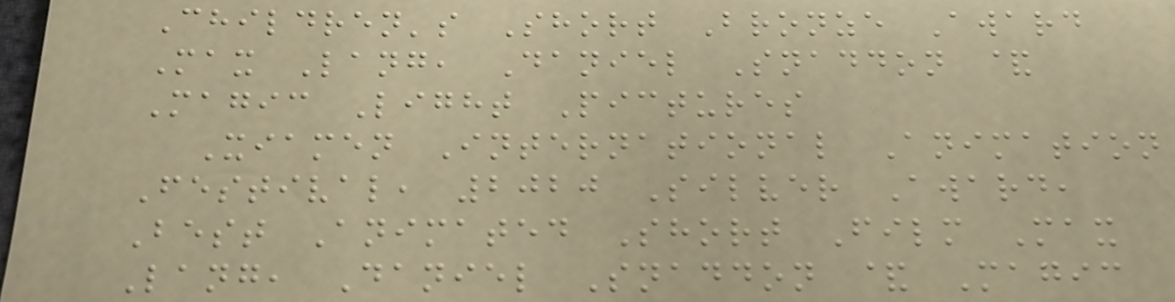Children's Short Bronze Award
Max Lang, Daniel Snaddon &
Magic Light Pictures
Xiamen International Animation
Festival, 2020 Silver Award,
Best Animated Short Film Max
Lang, Daniel Snaddon & Magic
